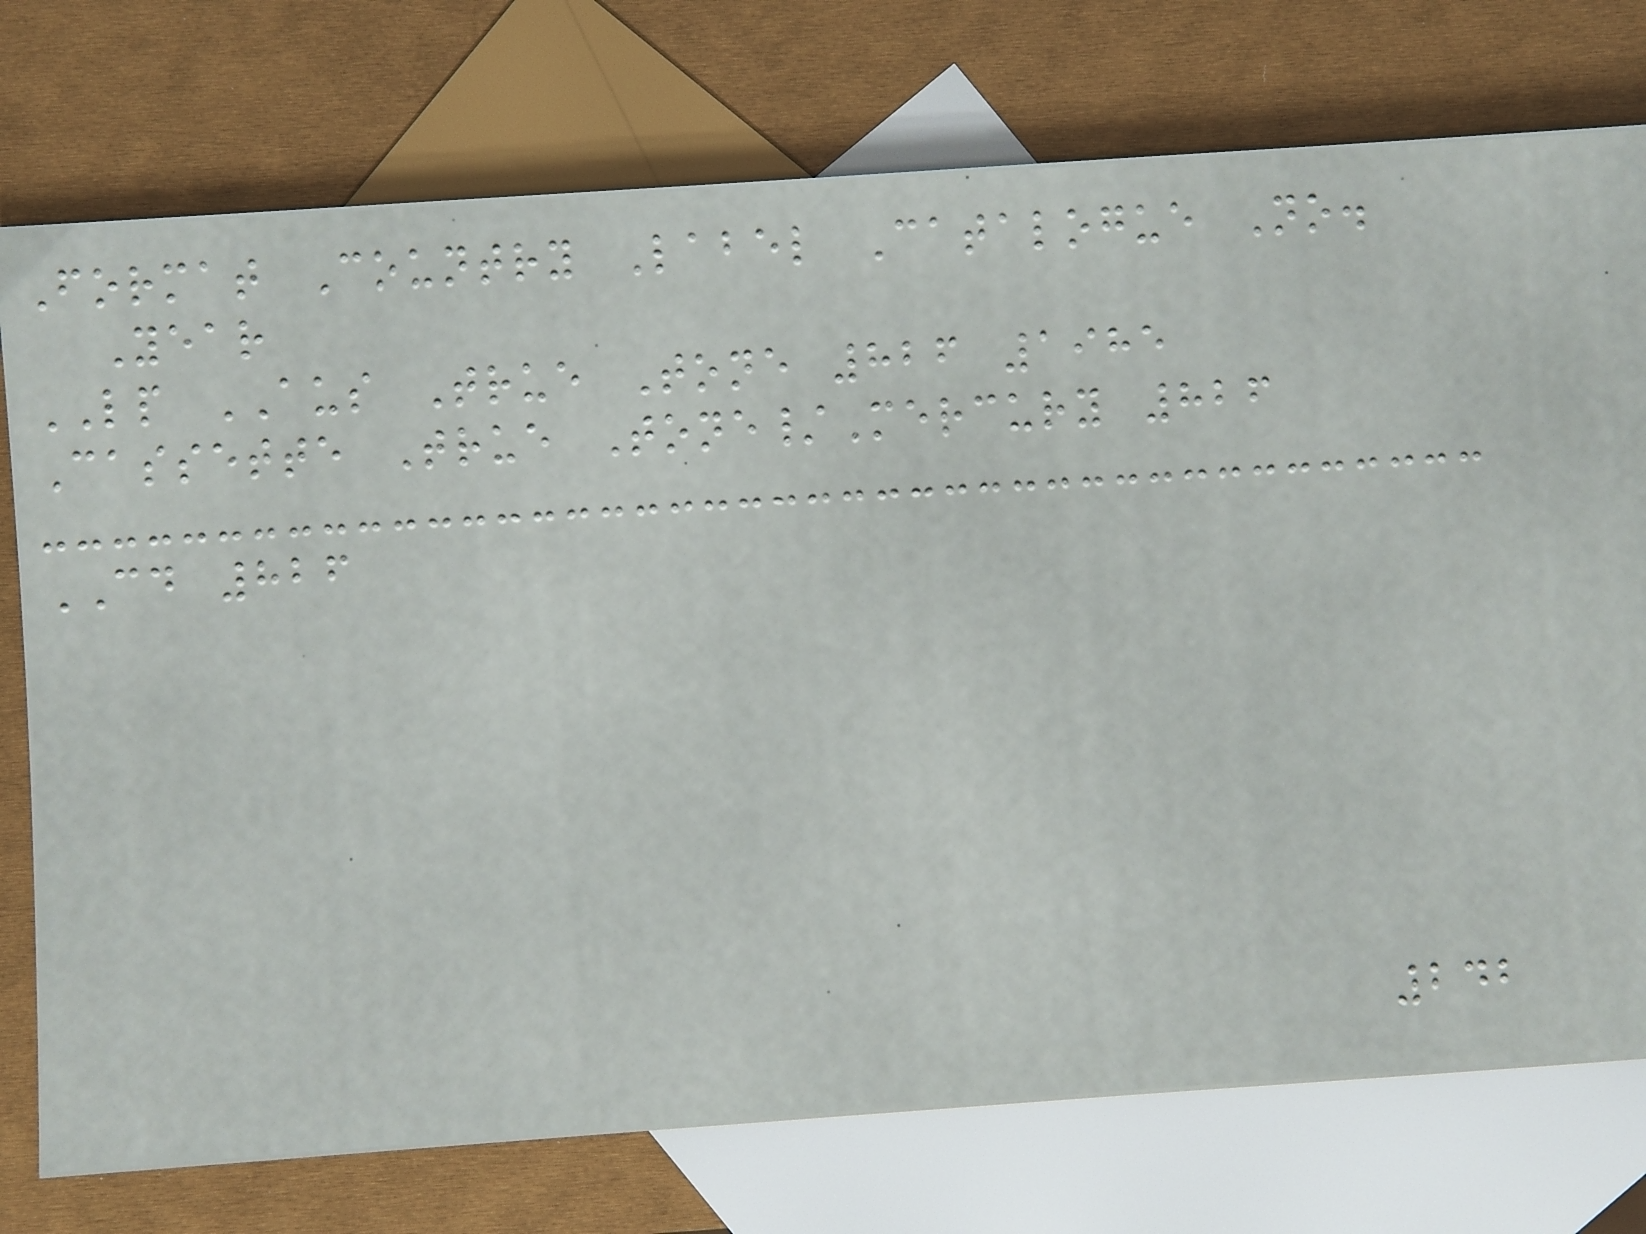Format Country Label Catalogue No.
Year
LP AUS True Tone 826 1985
Cassette True Tone/Mercury 826
CD 826
242
